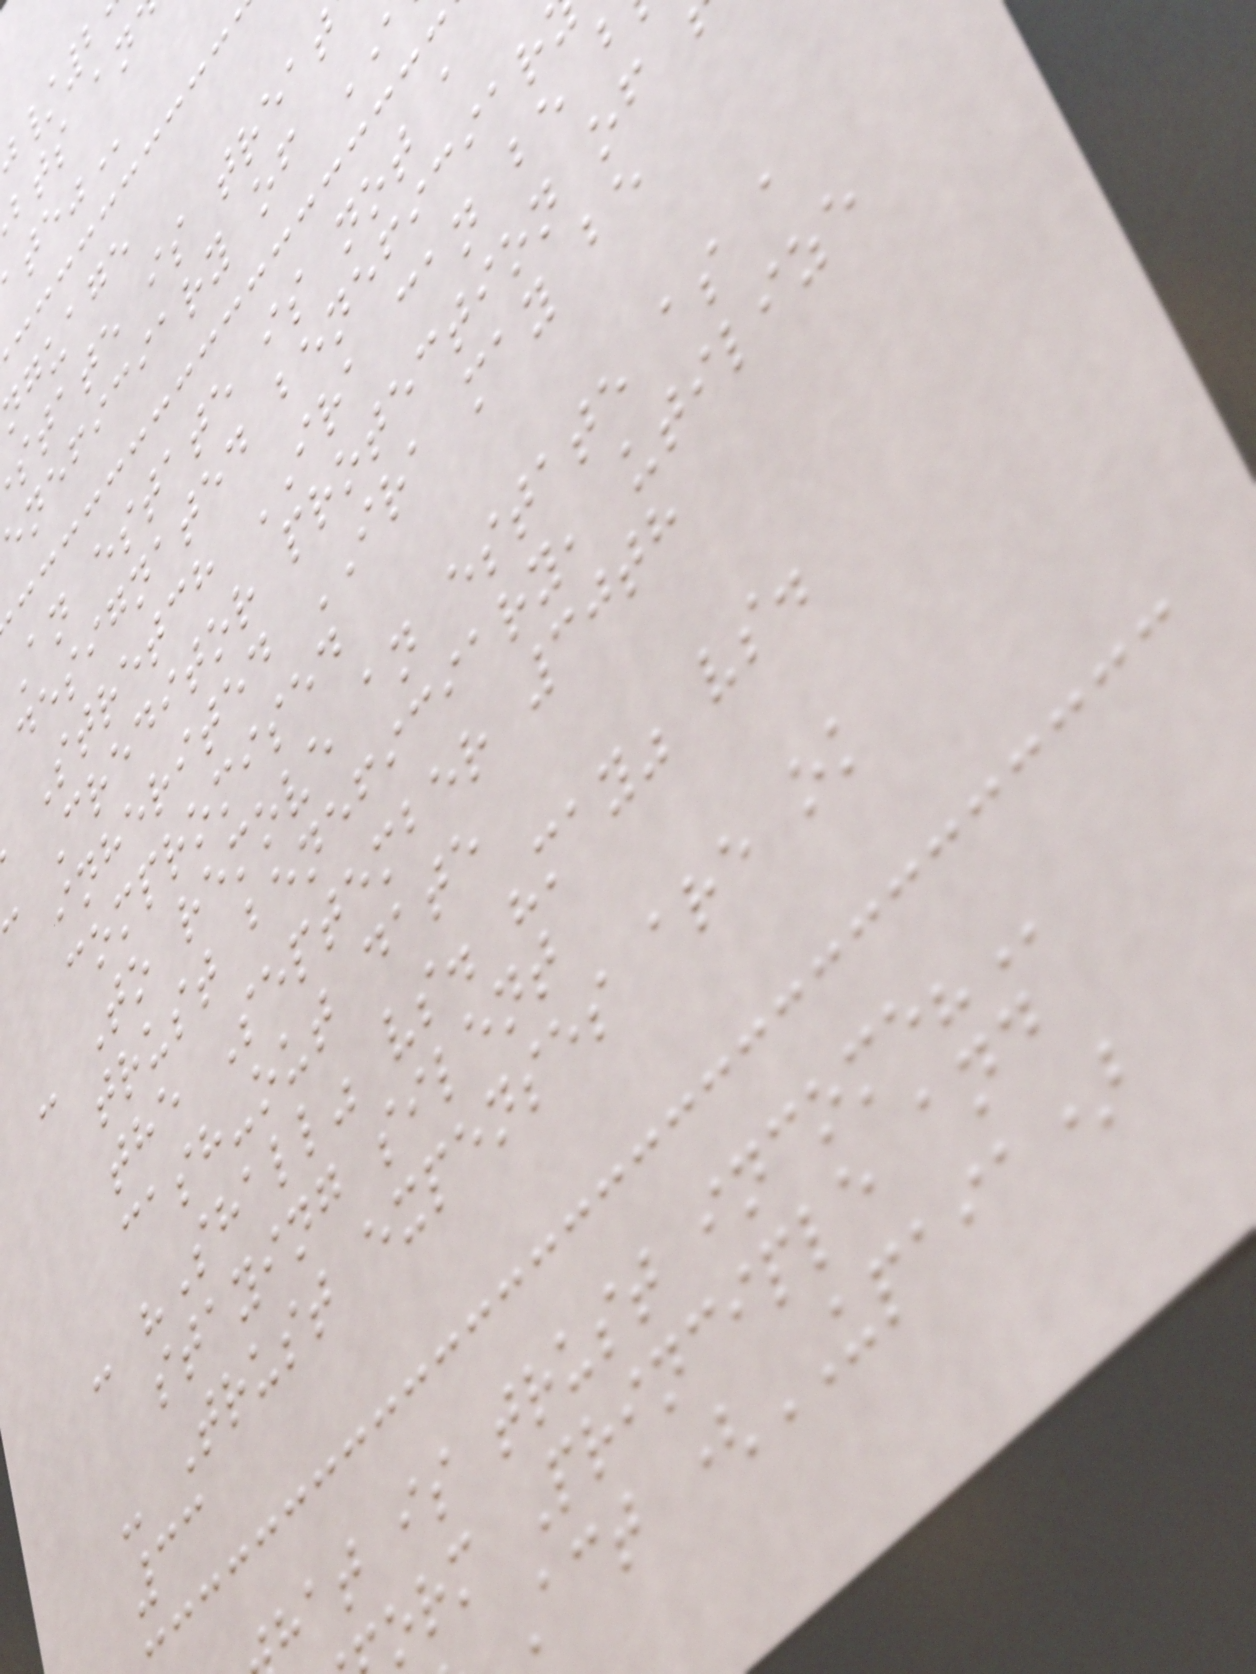guage
state is treat
eneficiary of
An estate is not a
designated beneficiar
Stretch IRA can be b
Creditor protection of
inherited IRA may be
compromised
- To remove an estate as a
trust beneficiary, utilize
the September 30th
cash-out date
- "Shall" vs. "may" vs.
staying silent
- Trust expenses are ok
33
hat is trust
orm Principle and
Act (UPAIA)
